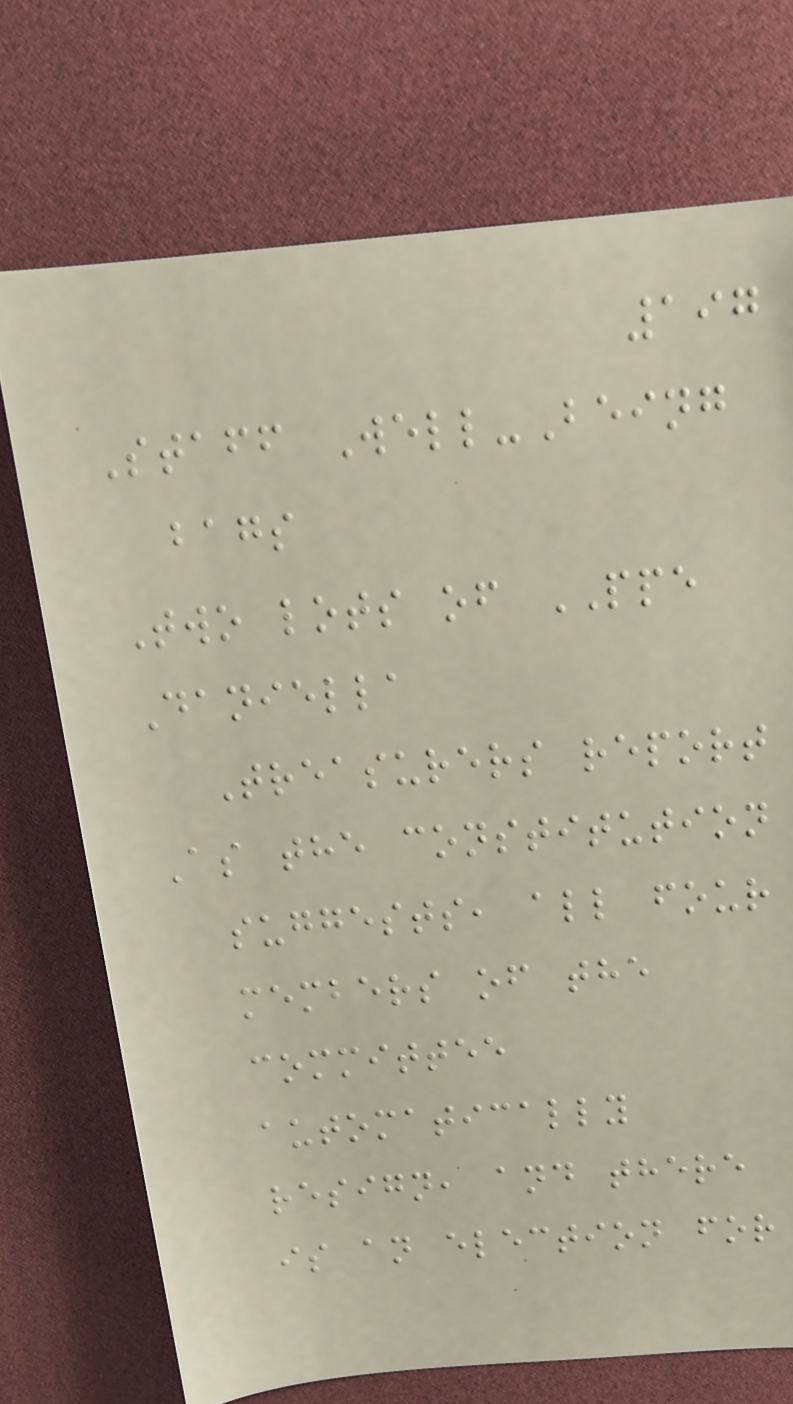197
Staff Well-Being
bags
Two lots of PPE
Daniella
Treasurers report
As the constitution
suggests, all four
members of the
committee
automatically
resign, and there
is an election for
